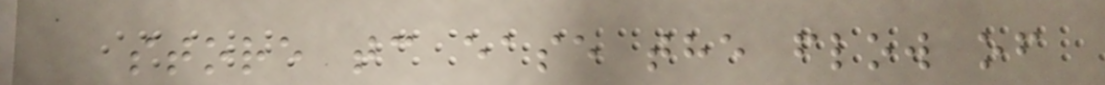store tc ease the flow of
